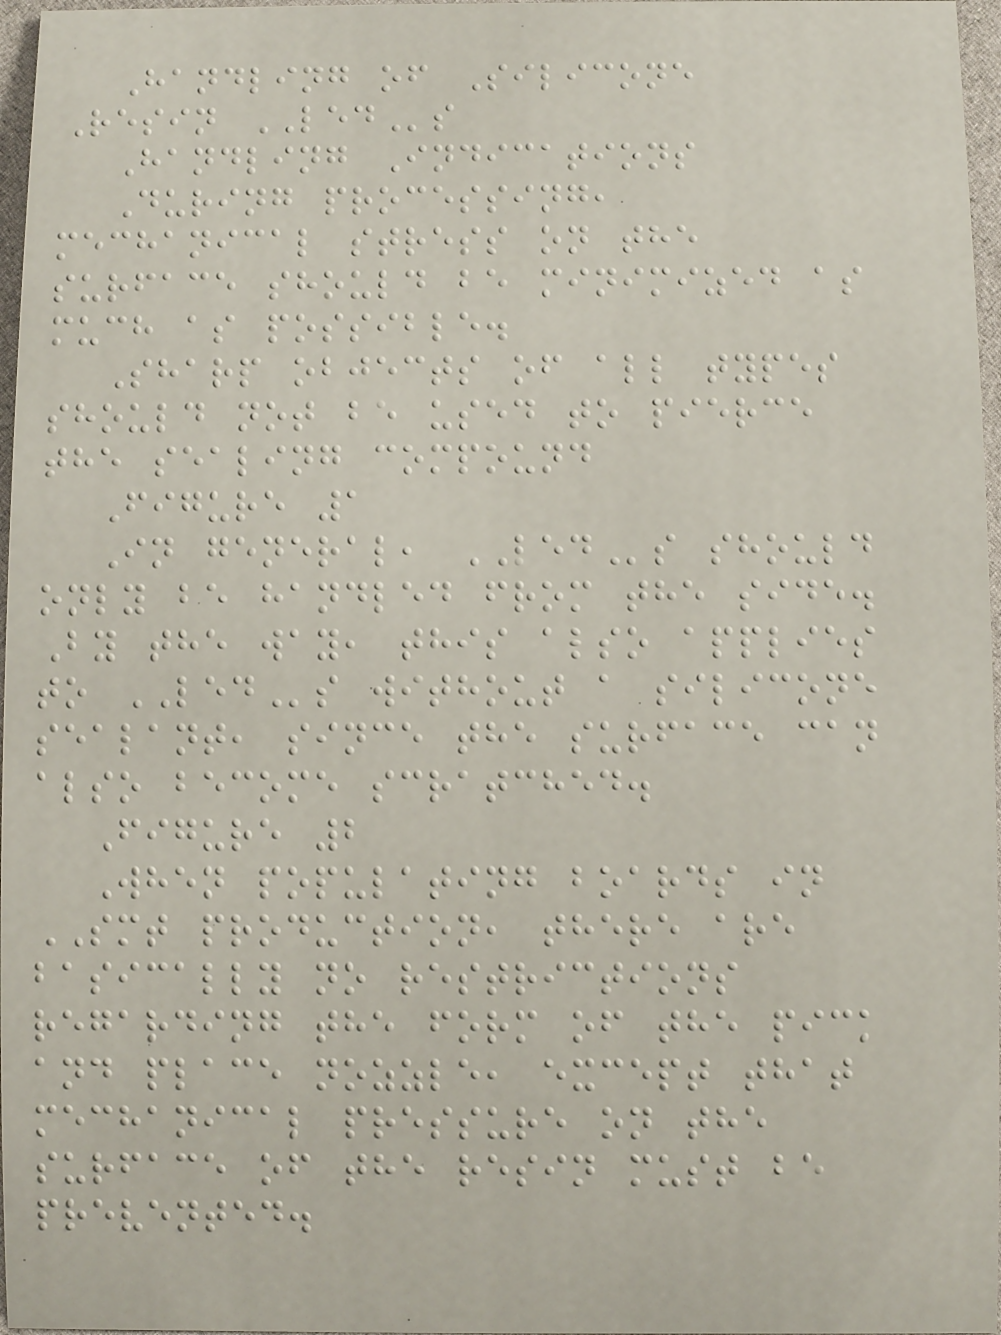Handling of Silicone
Resin LEDs
Handling Indications
During processing,
mechanical stress on the
surface should be minimized as
much as possible.
Sharp objects of all types
should not be used to pierce
the sealing compound
Figure 1
In general, LEDs should
only be handled from the side.
By the way, this also applies
to LEDs without a silicone
sealant, since the surface can
also become scratched.
Figure 2
When populating boards in
SMT production, there are
basically no restrictions
regarding the form of the pick
and place nozzle, except that
mechanical pressure on the
surface of the resin must be
prevented.
